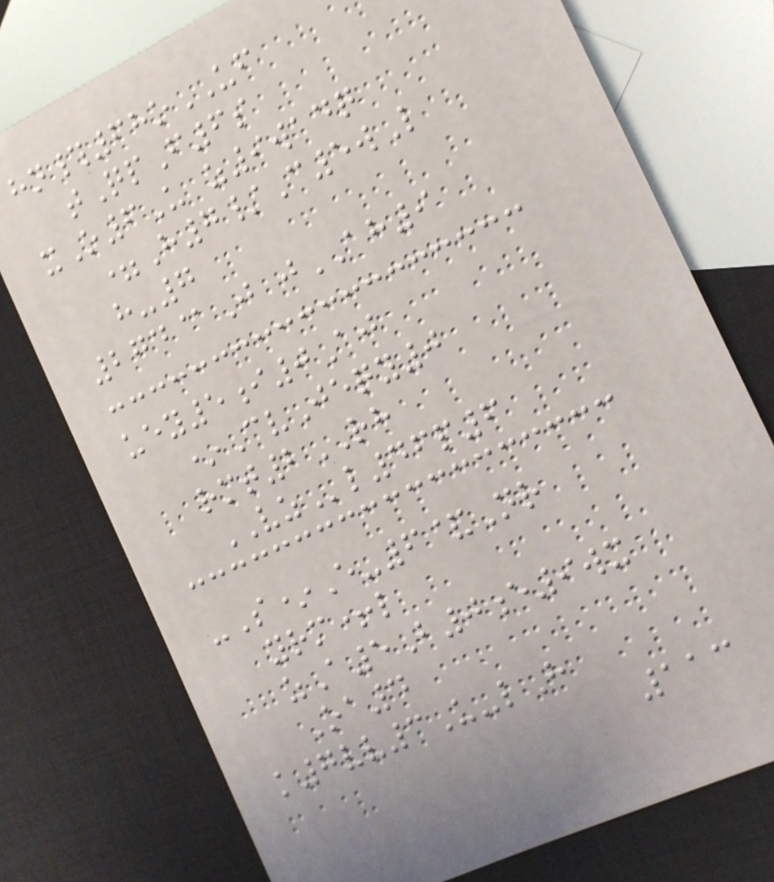hn#68oUF
tQpF6s
xO6U z9wadq
=H7/C5wL
h-7
274@J jAH9
uey5i0Aj
*CvJeqy0
rmt2RH
VZl46p6
-S*E-6&Nr
yrm+l
zA5B0e9wx
Oa4
k7vv3U-lH
113
